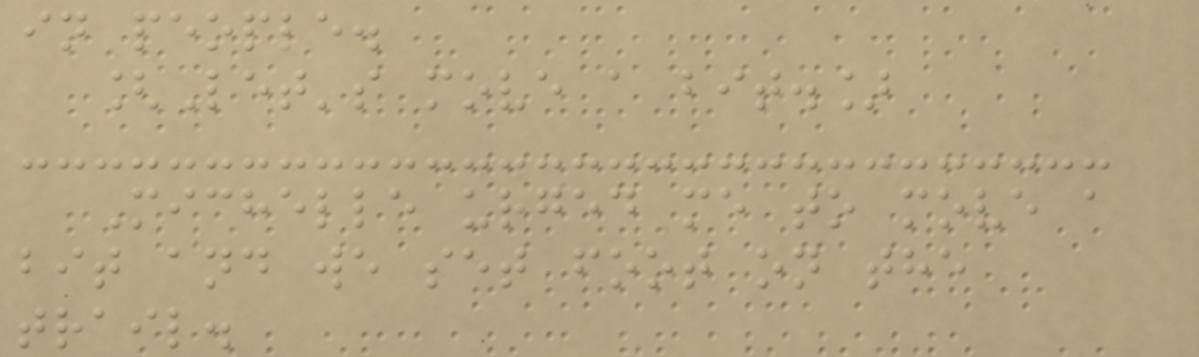in people.
[Let's move a bit.]
Michelle urged me to move a
bit and we set foot on the
trail.
